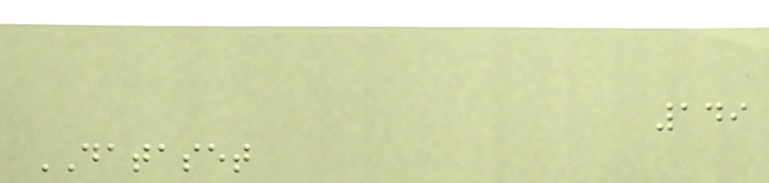149
DATASET
